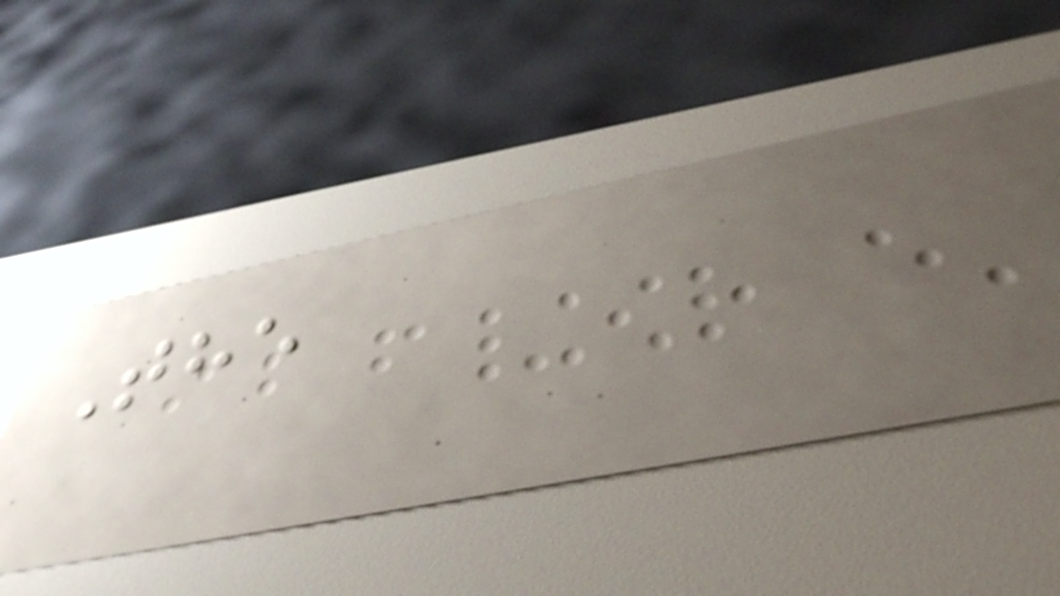The
